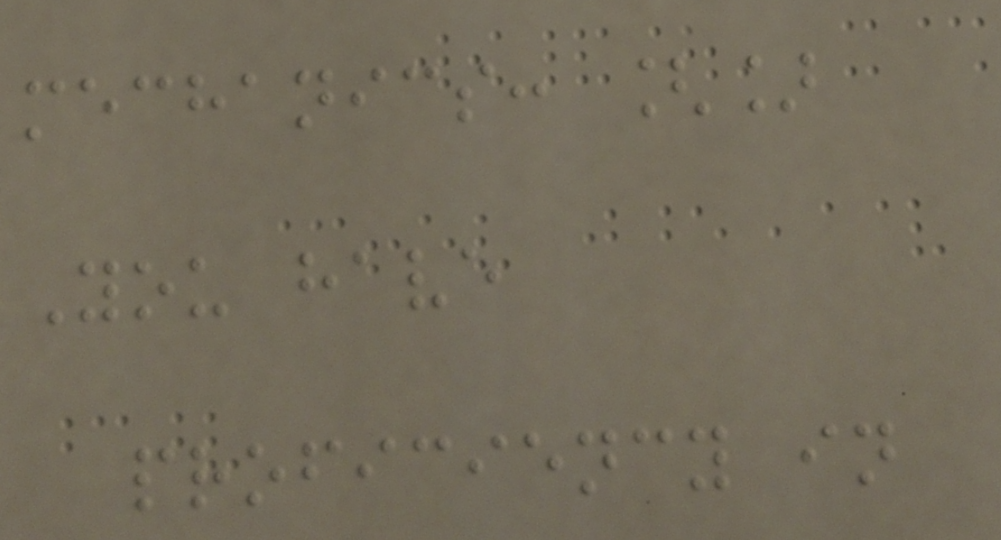mechanics: []
You have
proficiency in
